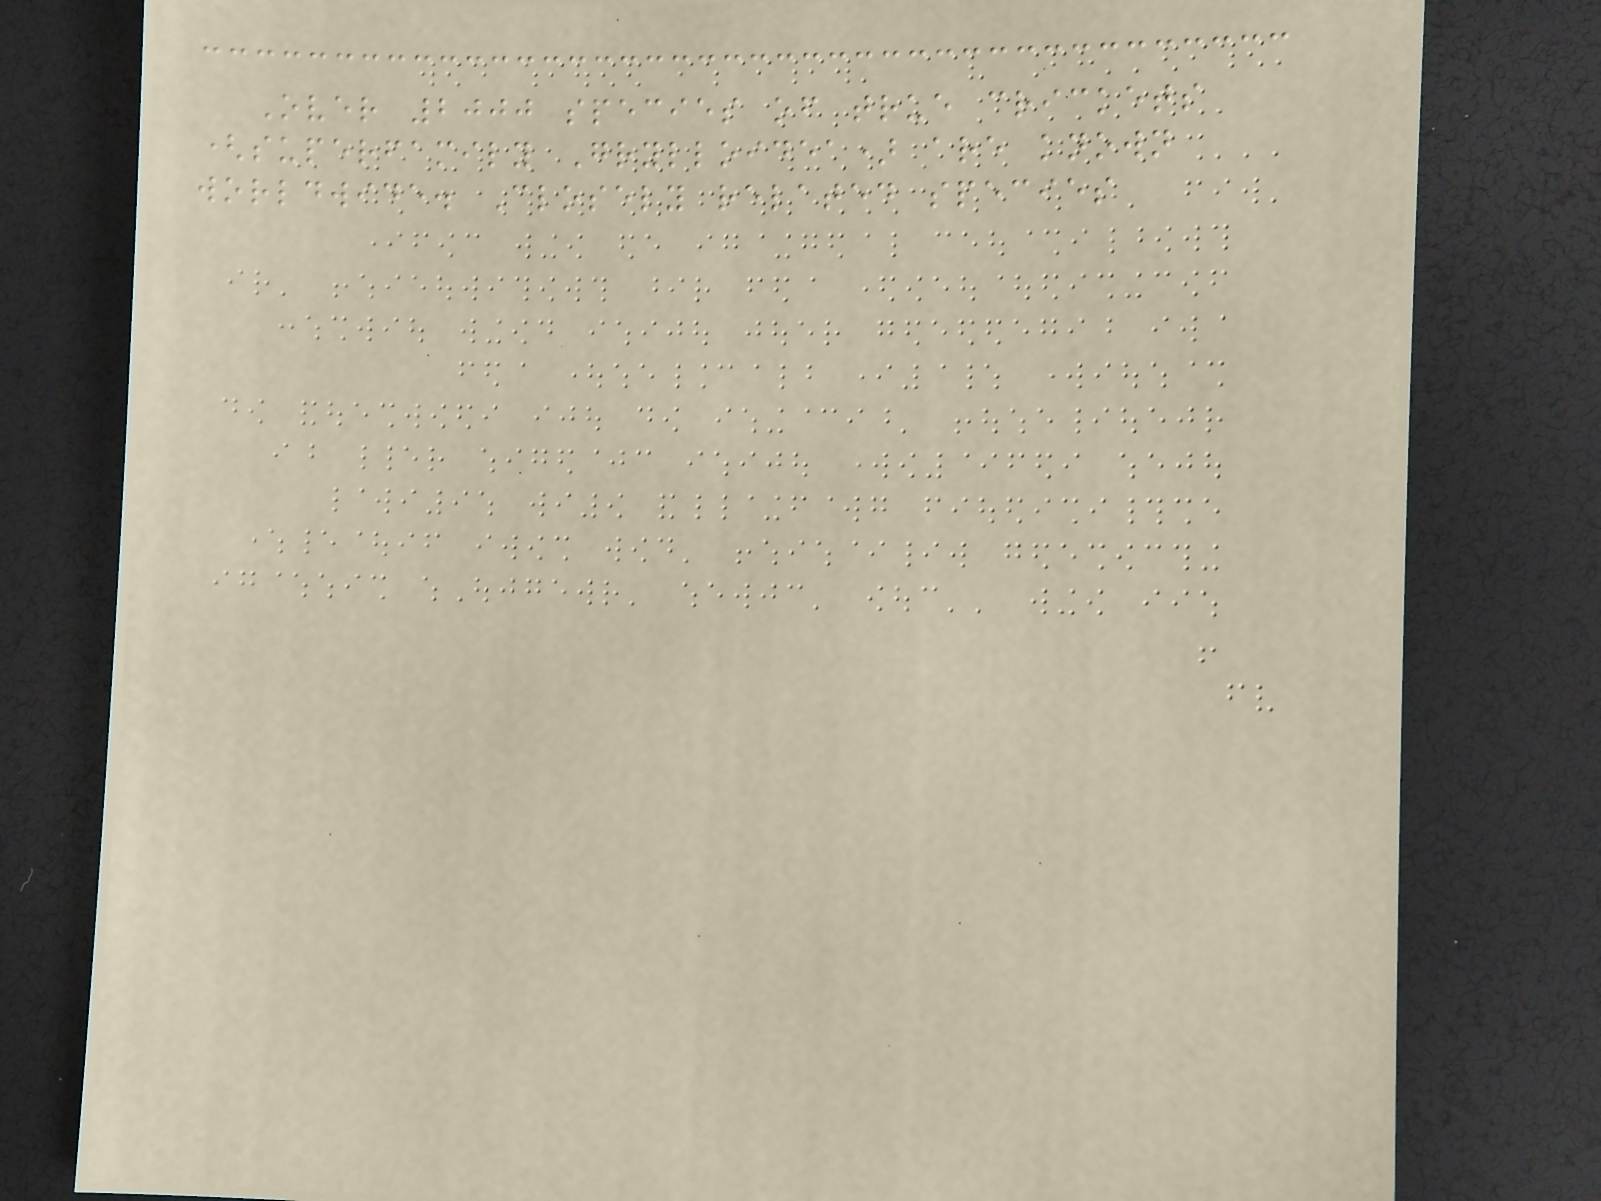Over 2000 species of true crickets
(superfamily Grylloidea) are known
worldwide. Closely related species
